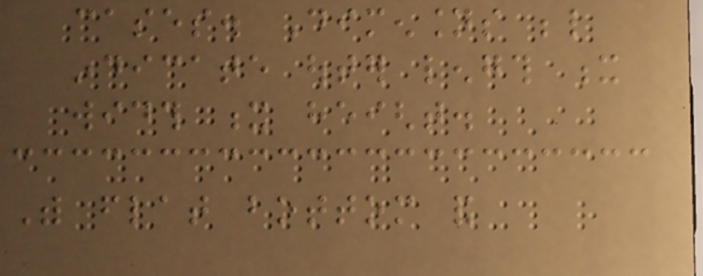cases. Dimensions below
indicate outer length x
width x height.
With flat bottom and
